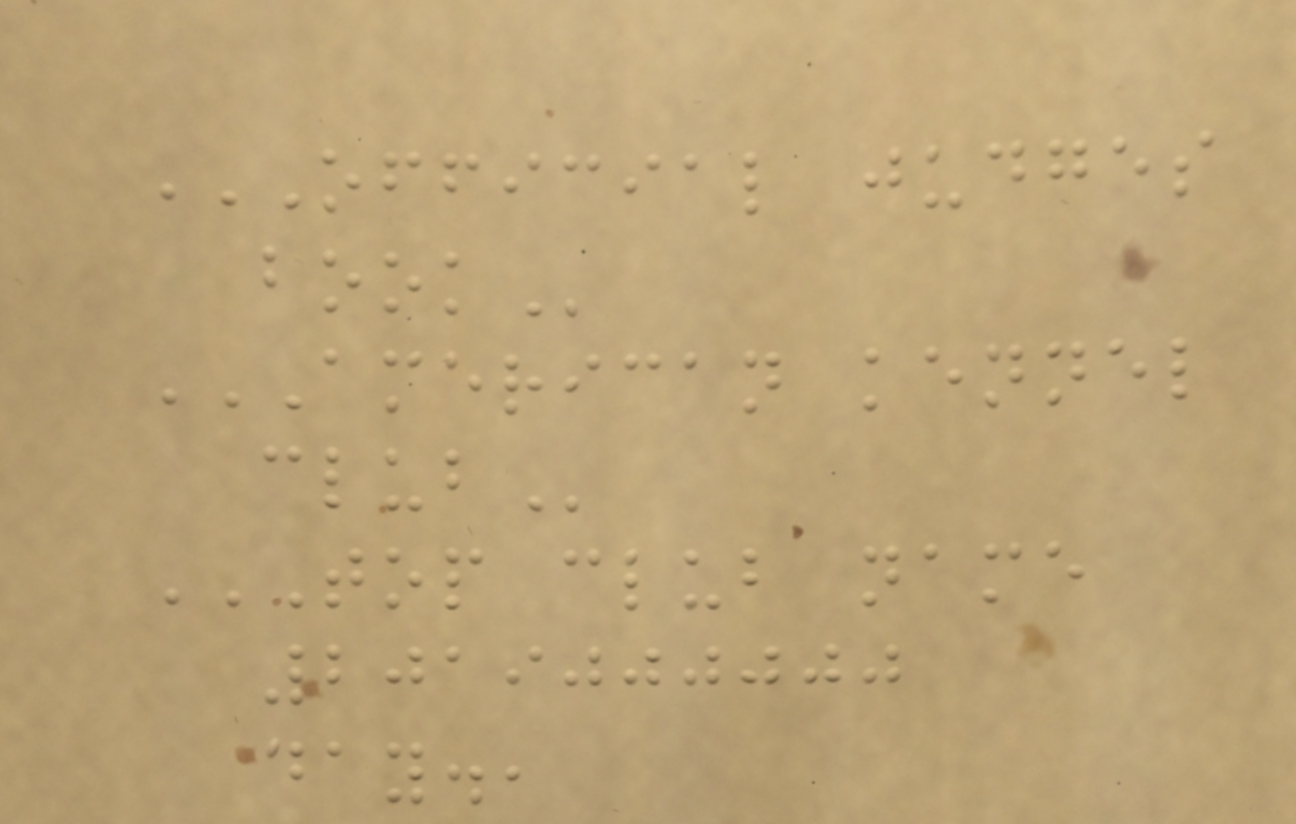OFFICIAL JUDGES
BOOK
AMERICAN KENNEL
CLUB
TOP CLUB NAME
2019000000
DAY.,
